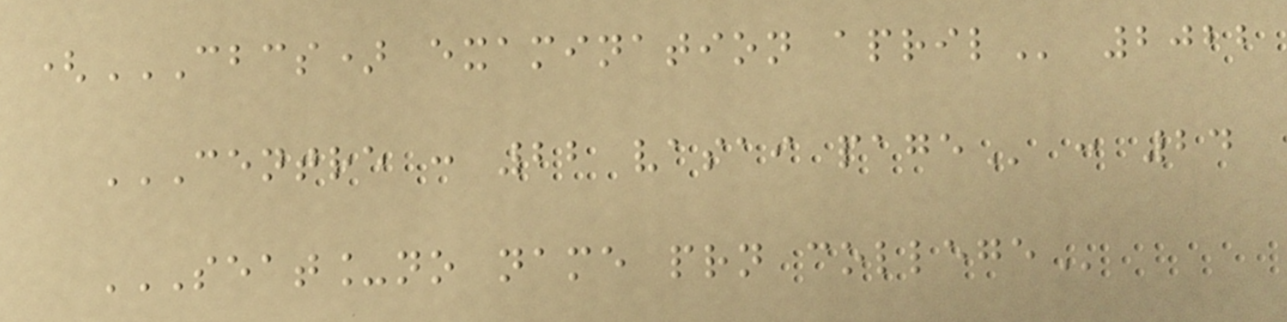(CBCS) EXAMINATION APRIL 2022
CENTRE : 22 VASAI PAGE : 24
SEAT_NO NAME PRN COLLEGE
